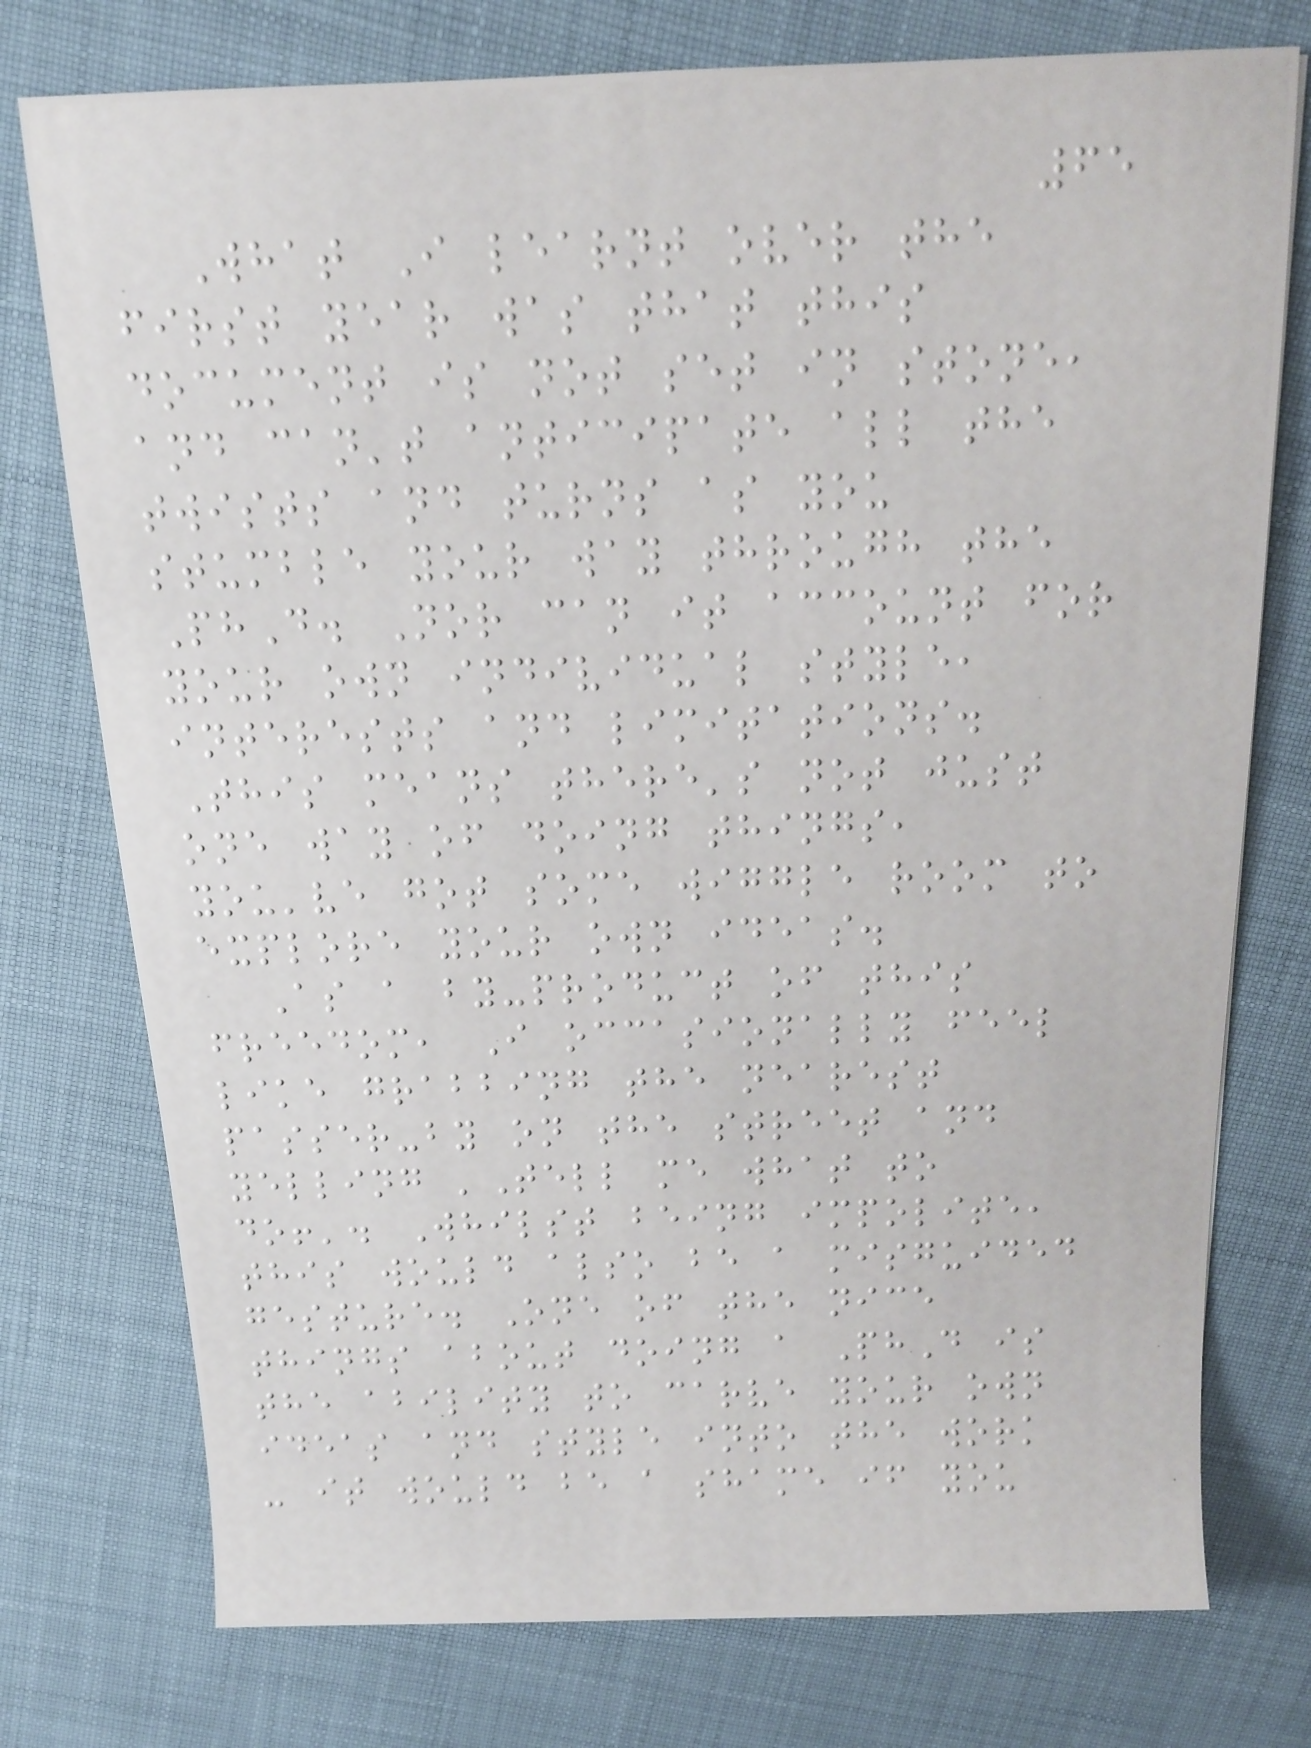65
What I learnt over the
first year was that this
document is not set in stone,
and can't anticipate all the
twists and turns as you
stumble your way through the
PhD. Nor can it account for
your own individual style,
interests and limitations.
This means there's not just
one way of doing things,
you've got some wiggle room to
explore your own ideas.
As a by-product of this
freedom, I occasionally feel
like grabbing the nearest
passer-by on the street and
yelling 'Tell me what to
do!'. Whilst being impolite,
this would also be a misguided
gesture. One of the nice
things about doing a PhD is
the ability to carve your own
ideas and style into the work
- it would be a shame if you
